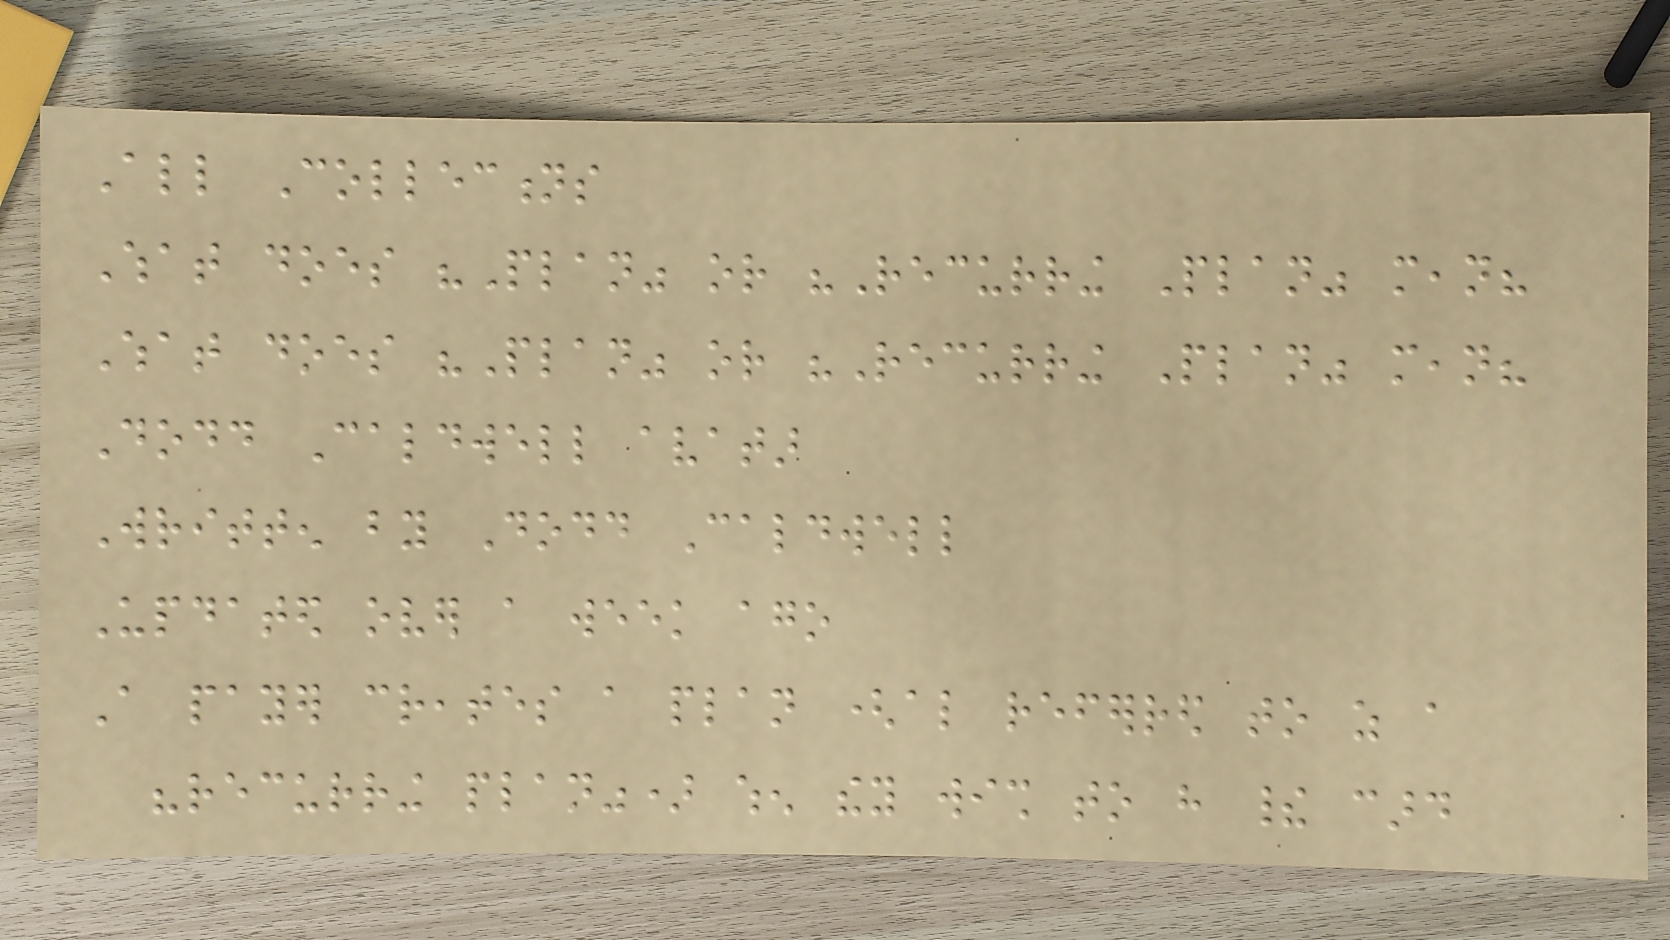All Collections
What does "Plan" or "Recurring Plan" mean?
What does "Plan" or "Recurring Plan" mean?
Dodd Caldwell avatar
Written by Dodd Caldwell
Updated over a week ago
A payer creates a plan (also referred to as a
"recurring plan") when they wish to have their card
